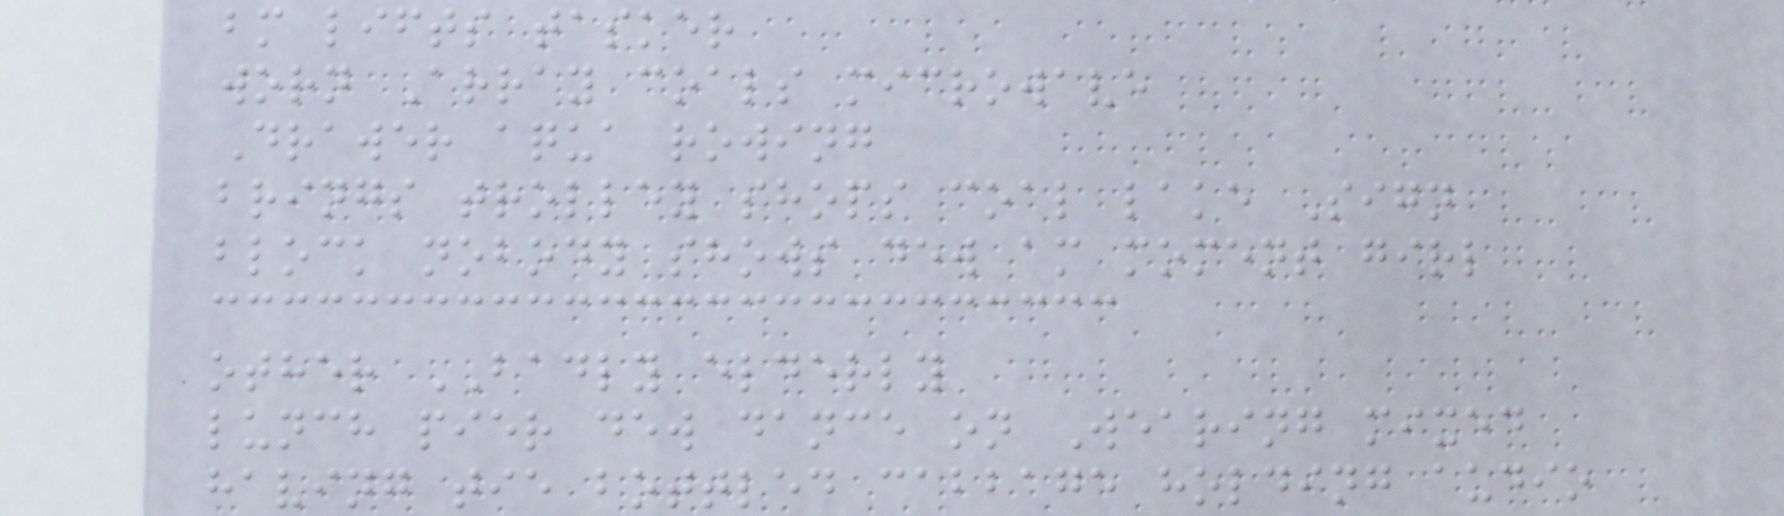bm lifts tasker
worn Array coals microwave
Drawer aqua rowing
brings trolley shops coal lake Sign
block nobody shows dew am moment girl
other BADLY elderly
lunch pier dew dance on Wearing mixed
having tie bottled cabbage holding audio
